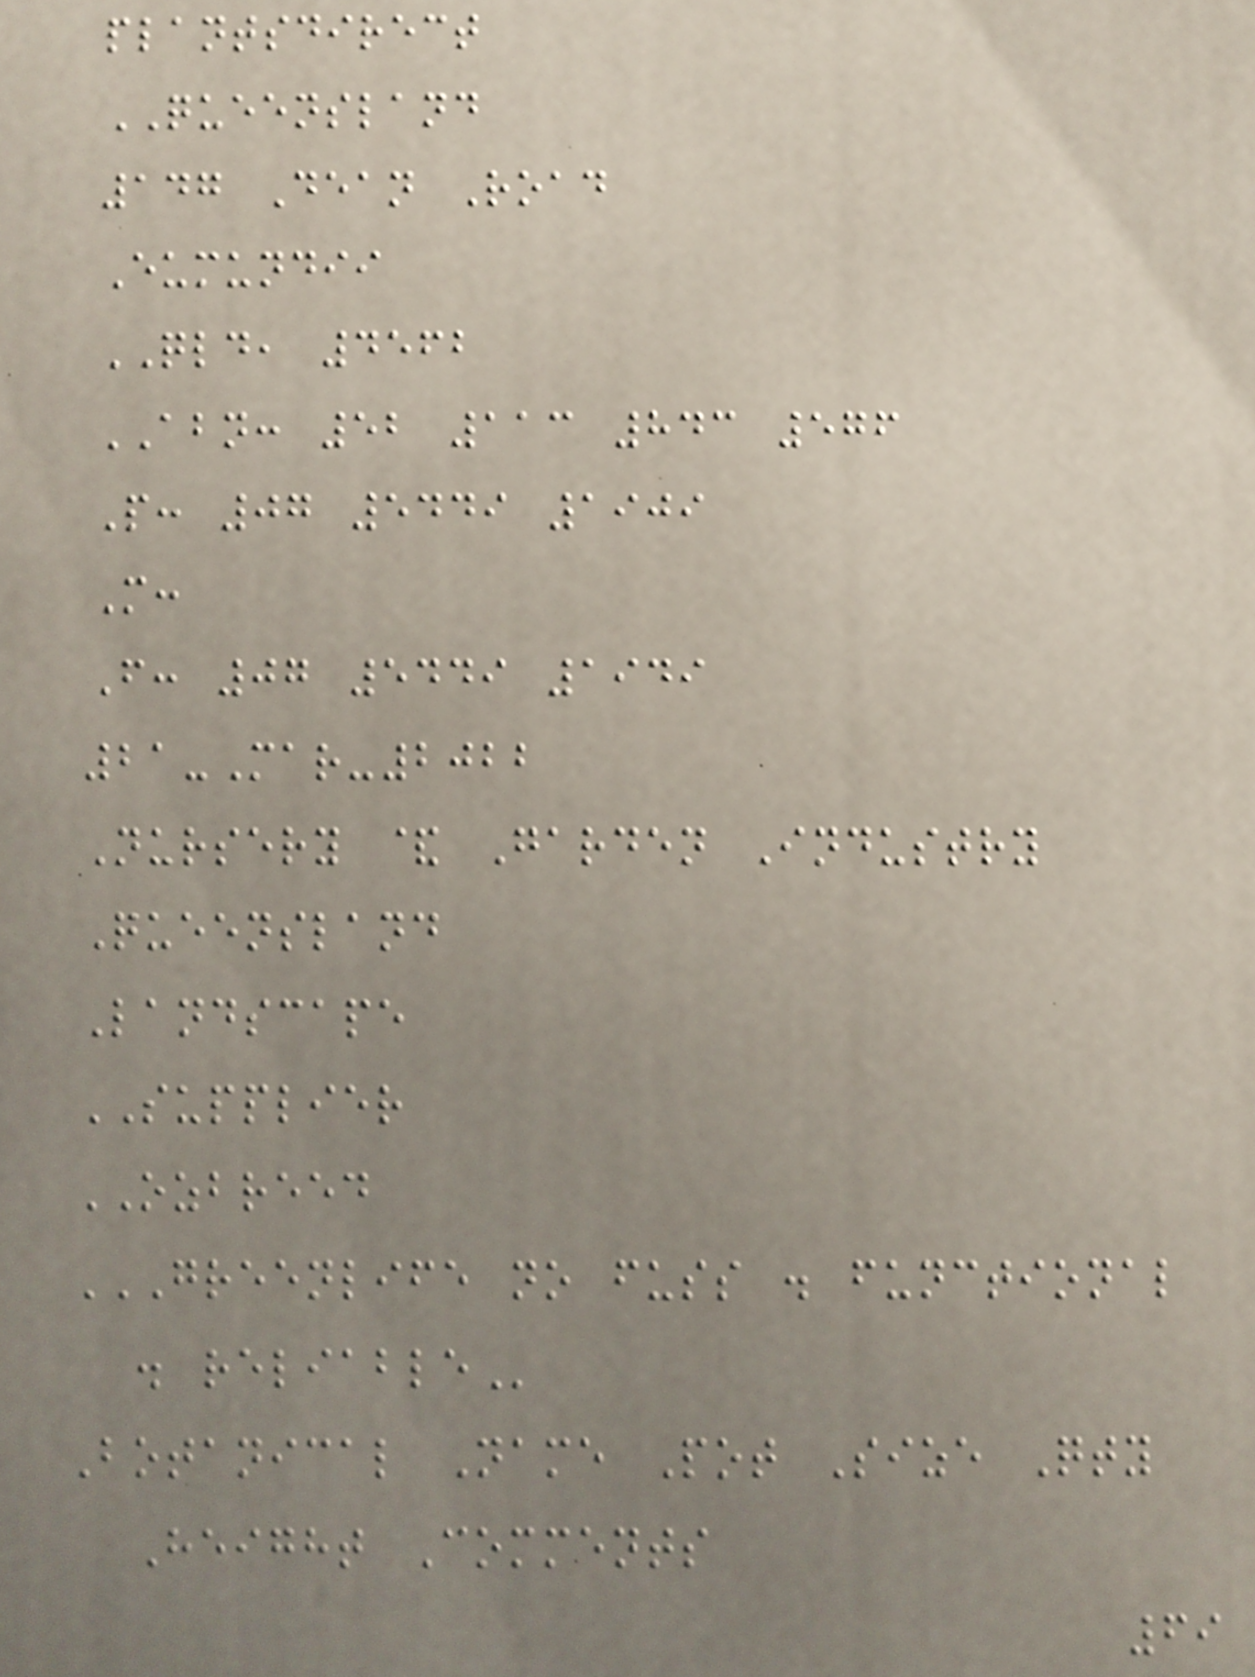plantsdirect
QUEENSLAND
147 Dean Road
Eumundii
QLD, 4562
ABN: 52 113 843 576
P: 07 5449 1909
M:
F: 07 5449 1949
21-Mar-2022
Nursery & Garden Industry
Queensland
Landscape
SUPPLIER
OZBREED
GREENLIFE NO FUSS . FUNCTIONAL
. RELIABLE
Botanical Name Pot Size Qty
Height Comments
69
